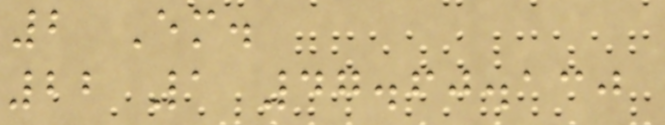2 Em.
22 1 47.60.130
